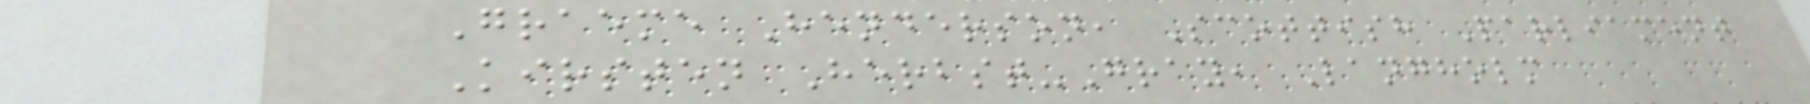Graeme Henderson, Scottish Parliament
Kirsten Herbst-Gray, Langholm
